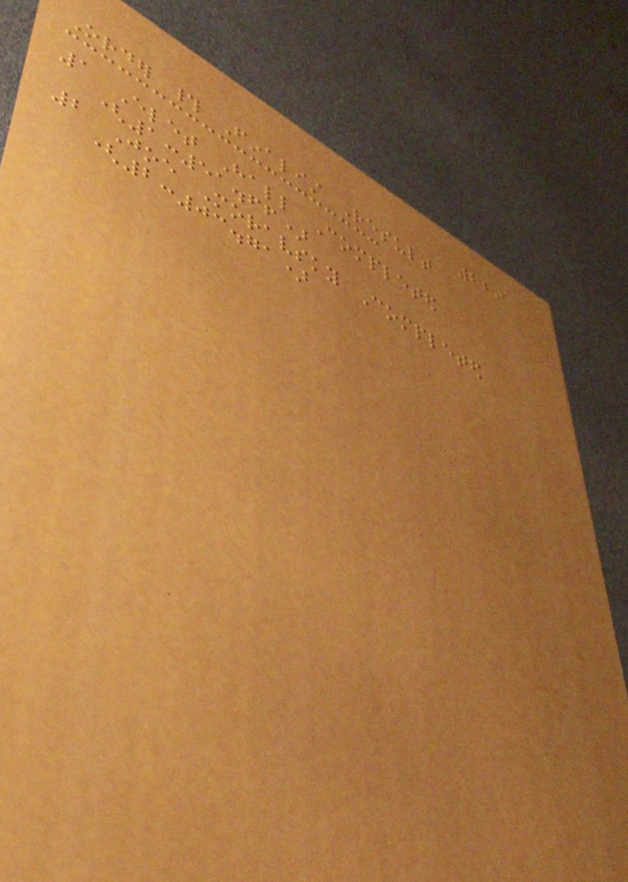229
Order # Finalist Result
1 Elet Hall Completed
(1:51.66)
2 Joe Moravsky Completed
(2:03.71)
